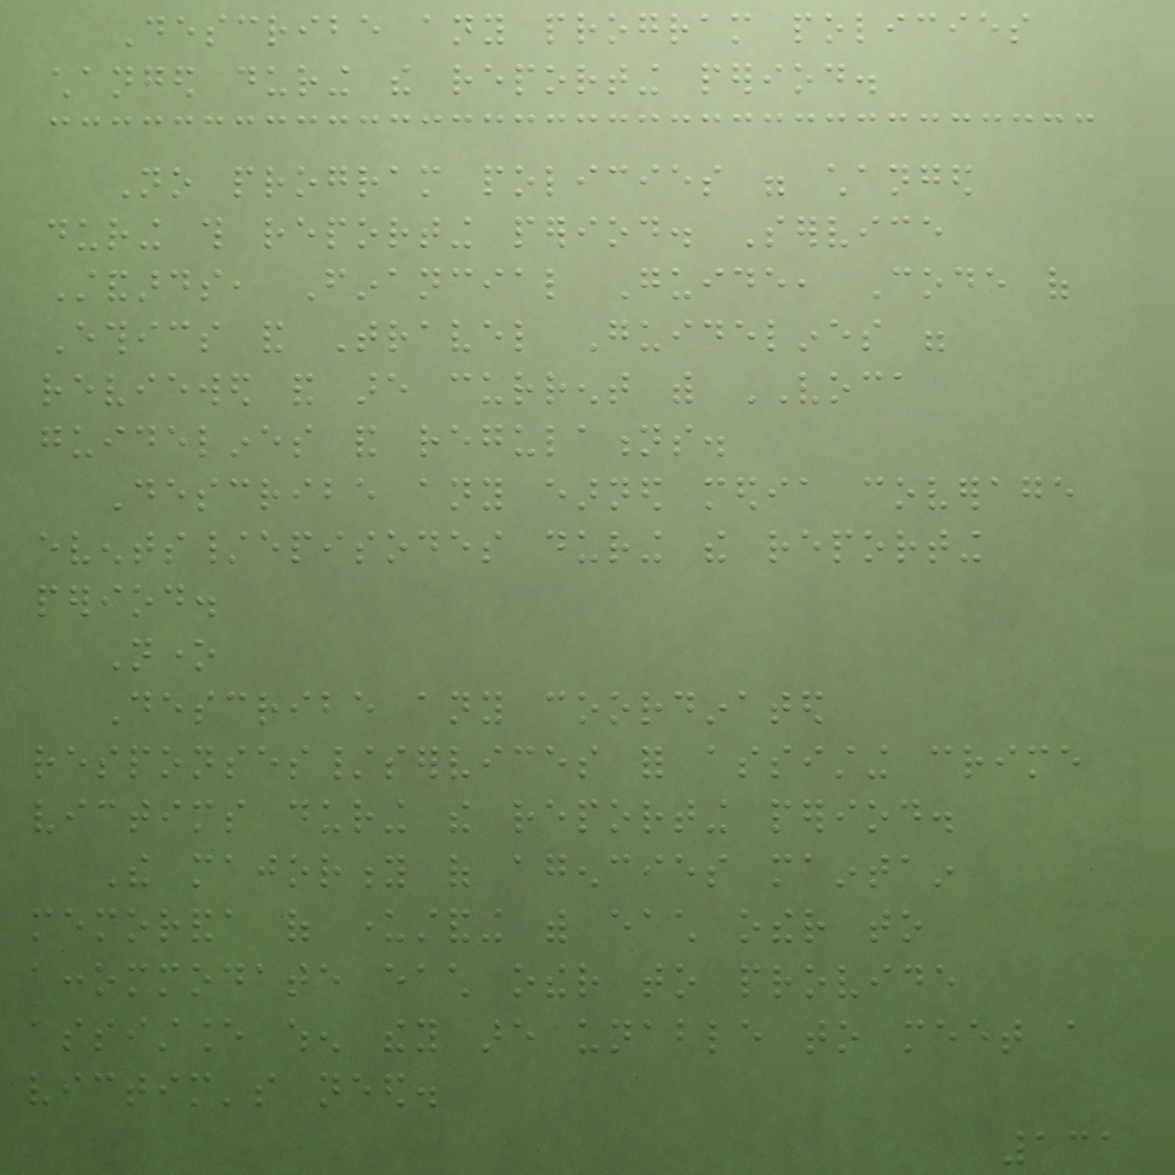Describe any program policies
changed during the reporting period.
No program policies were changed
during this reporting period. Service
Standards, Financial Guide, Code of
Ethics and Travel Guidelines were
reviewed and are current with VOCA
guidelines and regulations.
Describe any earned media coverage
events/episodes during the reporting
period.
None
Describe any coordinated
responses/services for assisting crime
victims during the reporting period.
The majority of agencies maintain
memoranda of understanding with each other to
accommodate each other to provide
assistance when they are unable to meet a
victim's need.
131
